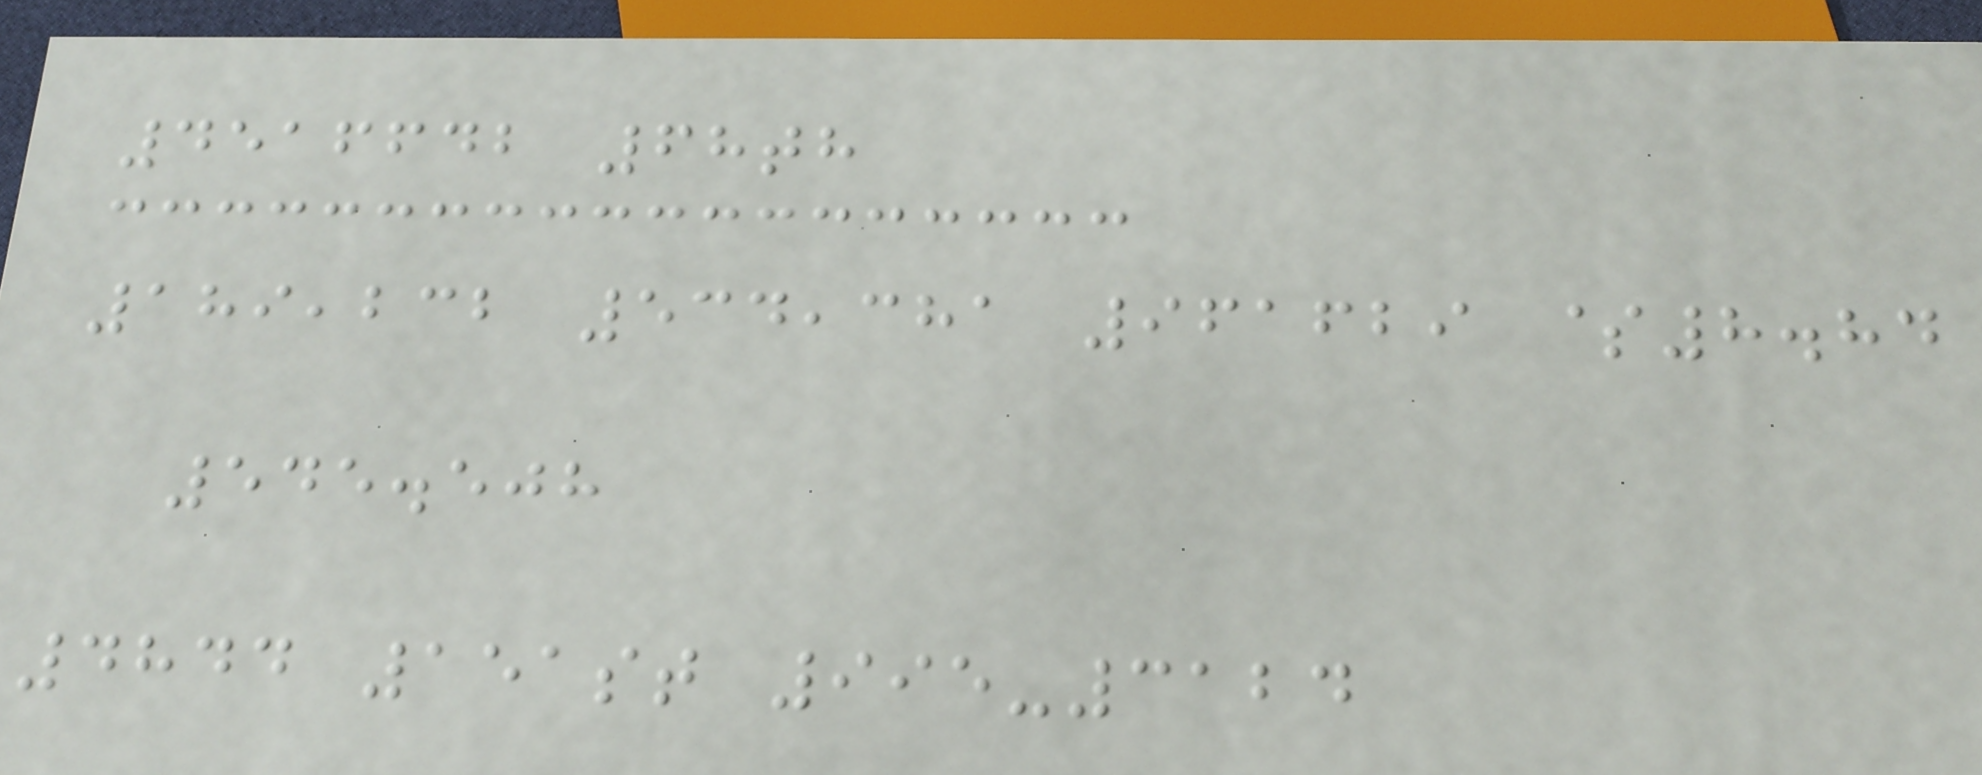4516642 68th
189,232 534,381 961629 $8.84
545.508
4844 151st 995-3124
